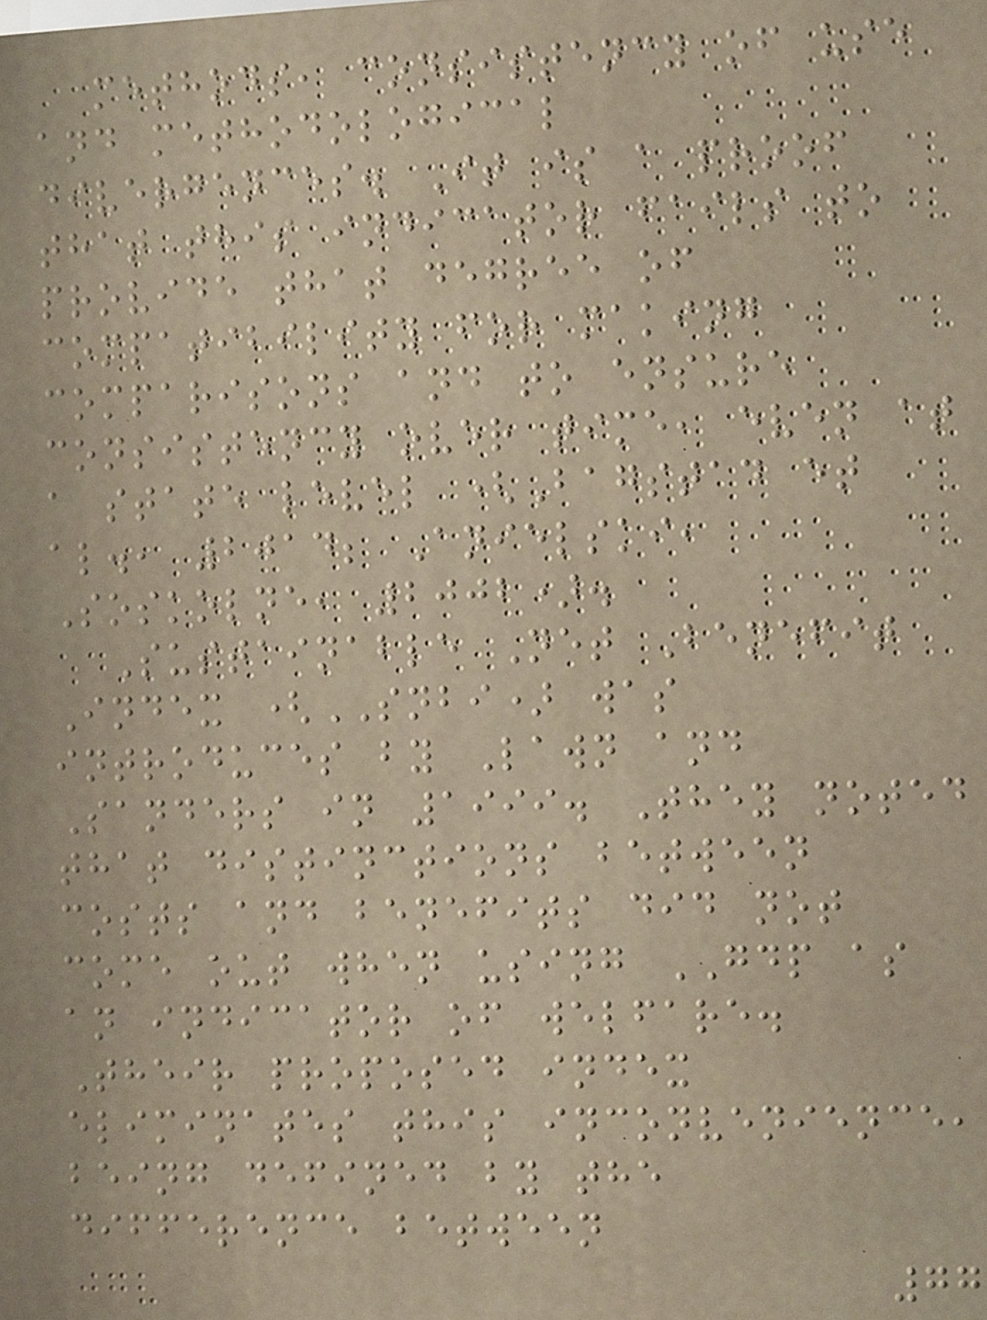methods, consistency of use
and methodological
divergences. It is a proof
that this indicator fails to
provide that degree of
compatibility for making
comparisons and to ensure
consistency over time, even at
a state level (Bagstad et
al., 2014; Anielski,
Soskolne, 2002).
Sustainable Net Benefit
Index (SNBI) was
introduces by Lawn and
Sanders in 1999. They noted
that distinctions between
costs and benefits did not
come out when using GDP as
an indicator of welfare.
Their proposed index
eliminates this inconvenience,
being defined by the
difference between
77
